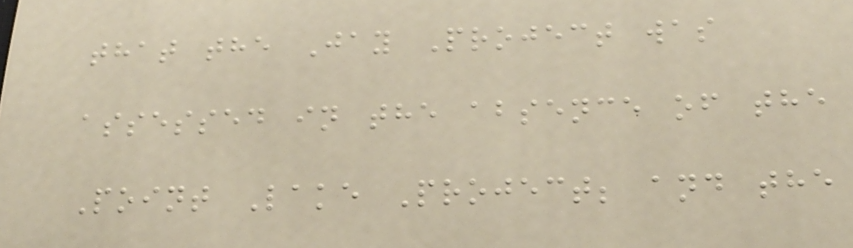that the Jay Project was
assessed in the absence of the
Point Lake Project; and the
